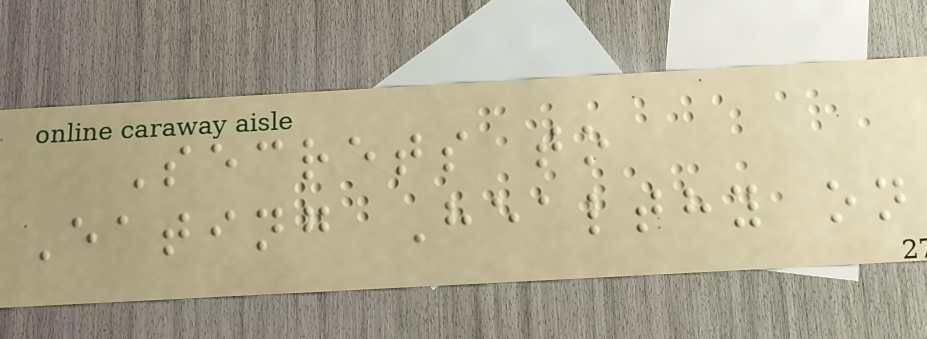Secrets to
Eating Healthy on
